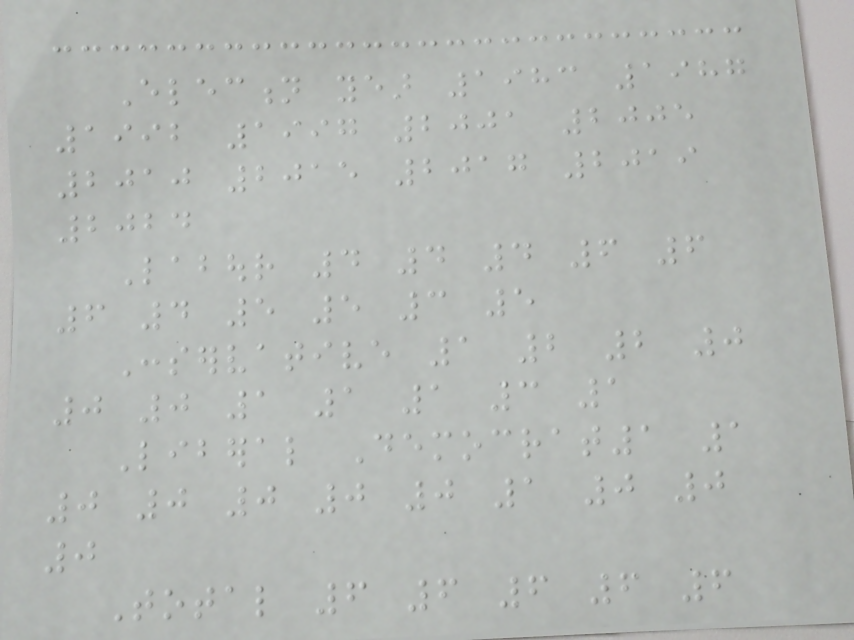Election year 1983 1987
1992 1997 2001 2005
2010 2015 2017 2019
2024
Labour 4 4 4 6 6
6 4 5 5 3 5
Conservative 1 2 2 0
0 0 1 1 1 3 1
Liberal Democrat1 1
0 0 0 0 0 1 0 0
0
Total 6 6 6 6 6
